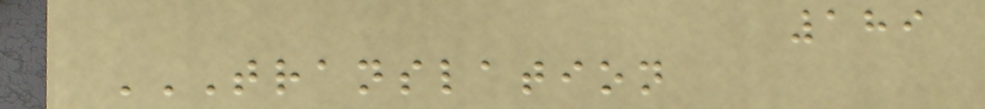189
TRANSLATION
